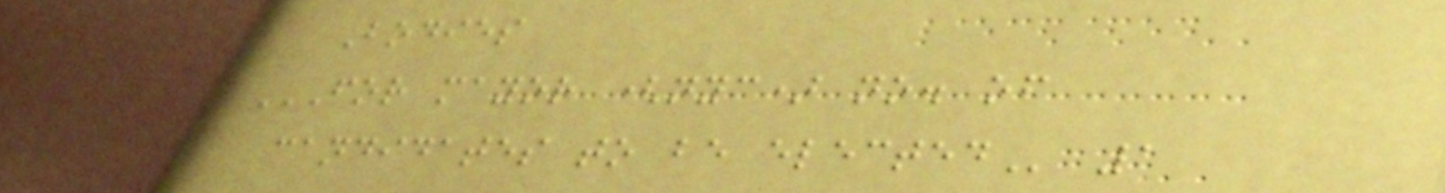Bodies
FOR MAYOR (NYC) NO. OF
CANDIDATES TO BE ELECTED 1
